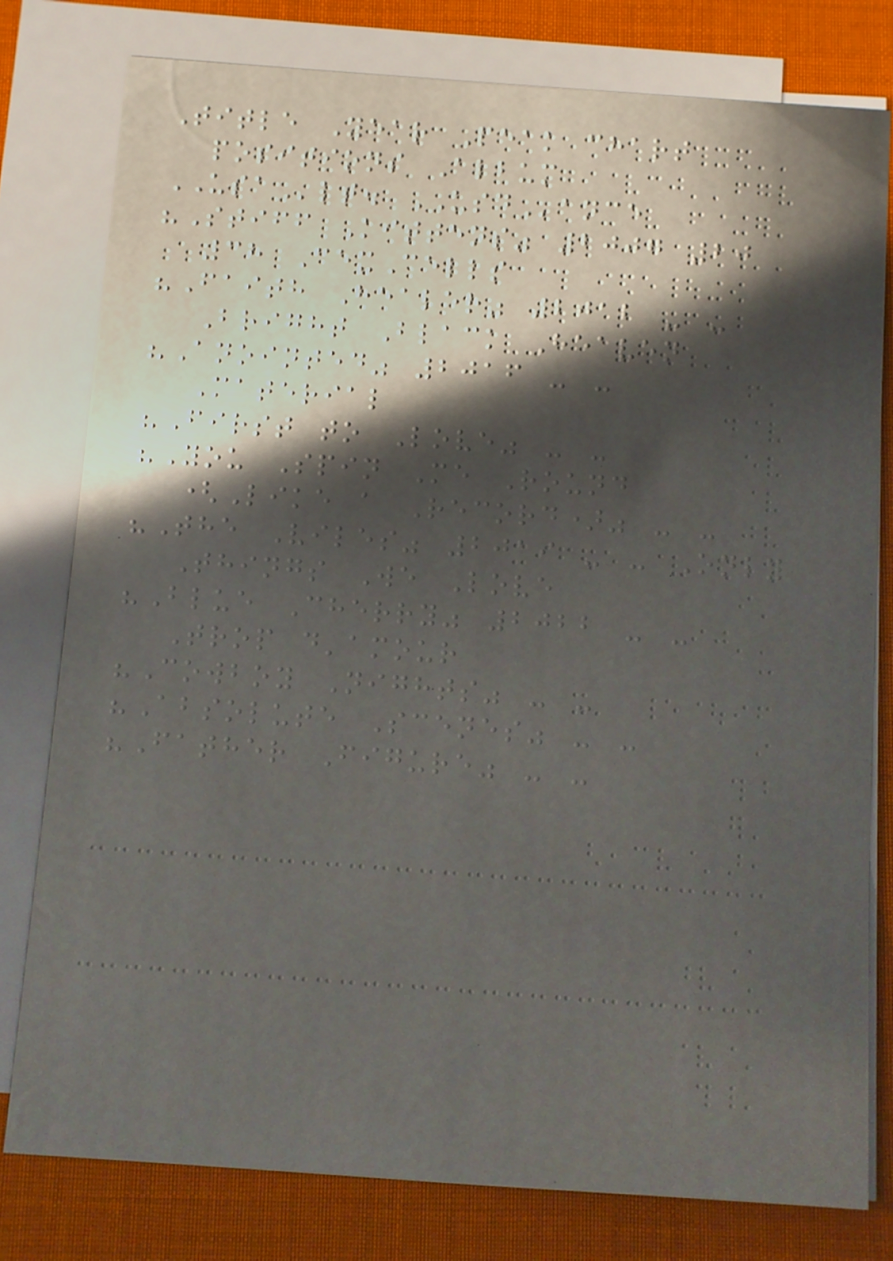Title Year Peak chart
positions Album
USAlt. USDance
"Stiff Kittens" 2007 20
38 CexCells
"Faith Healer" 2012 - -
Bright Black Heaven
"Anointed" 2016 - -
Material
"First to Love" - -
"You Spin Me Round
(Like a Record)" - -
"The Viles" 2019 - - Only
Things We Love
"Blue Cherry" 2022 - -
Trop d'amour
"Cowboy Nights" - -
"Absolute Scenes" - -
"Father Figure" - -
